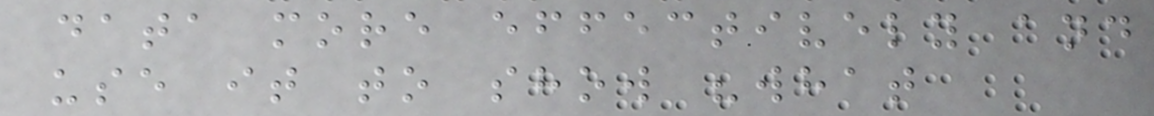data more effectively and
use it to show "what
